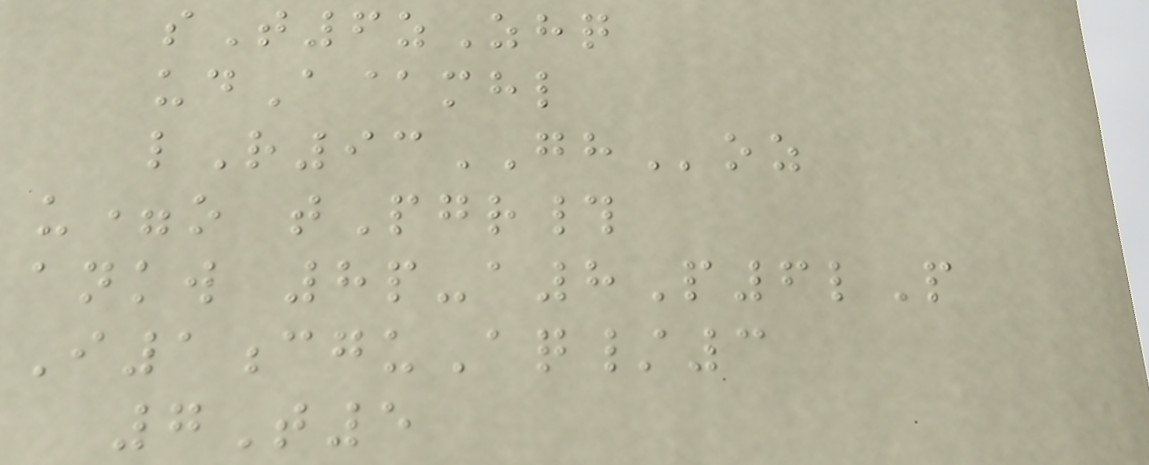sT6zZhq
udA@mhl
lR93GHoz
u=o tPgr#
ankw 8p-a8P6lP
I1cguAq/3
7T5
